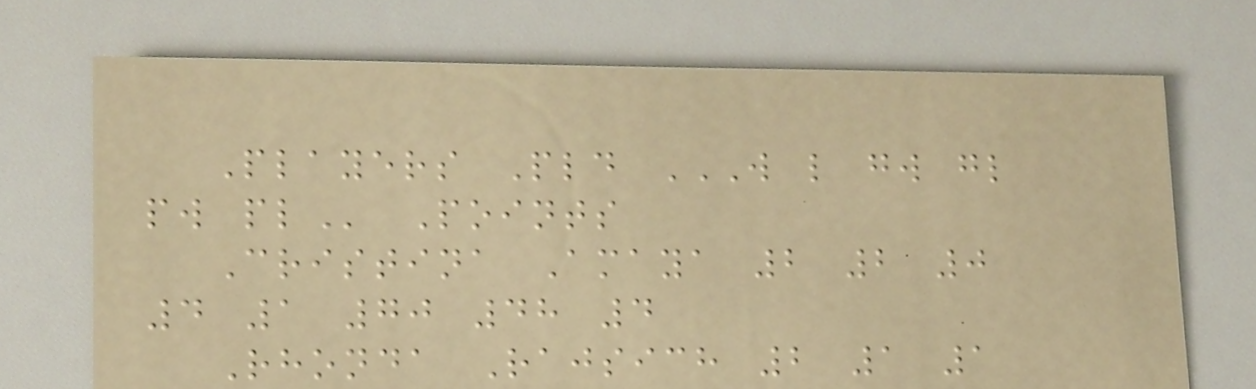Players Pld W L GW GL
PW PL Points
Cristina Amaya 2 2 0
4 1 70 48 4
Rhonda Rajsich 2 1 1
